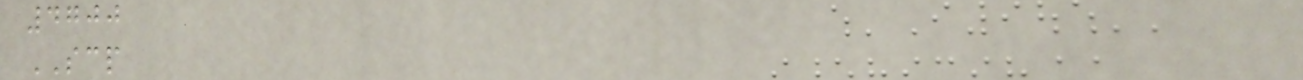4700
SCP
